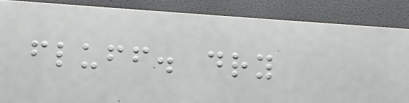fluff. dry
